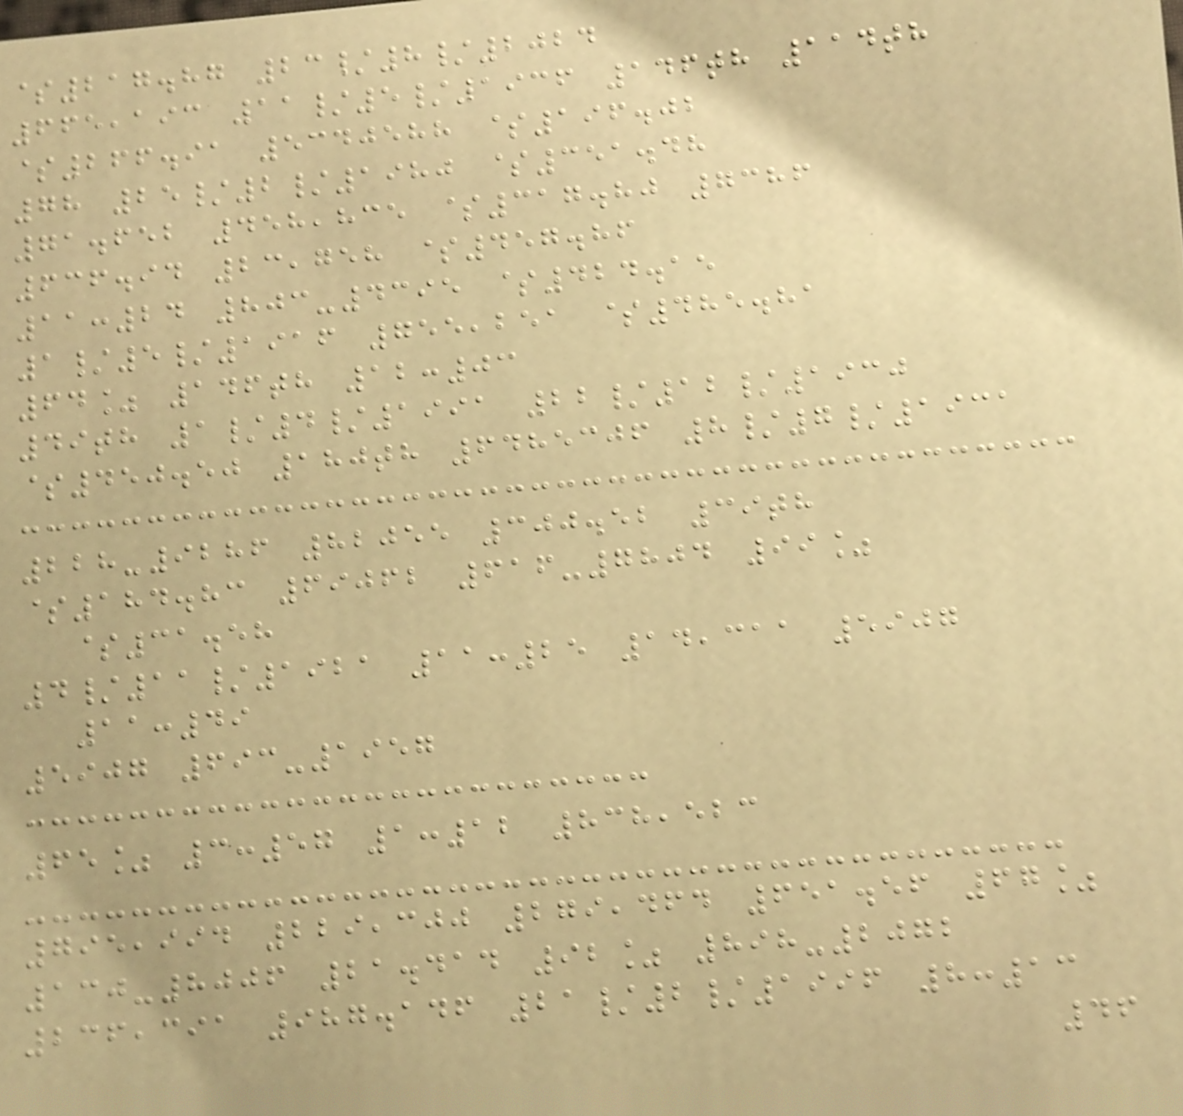$217.87 23/8/2024
665,193 11/5/1936 146th 114th
$266.91 5340588 $196.02
78 25/2/1980 $351.48
71.652 458,835 $317.80 7386
636.94 23,758 $457.86
11:24 803-4395 $424.15
1/5/1916 755,251 $485.81
64% 146th 12:03
49th 1/4/1991 22/12/1930
$450.50 180th 6485306 8/7/1931
228-9286 82055 300.52 39th
$184.83 69062 616-7804 99%
$31.58
4/11/1921 11:25 14,311 5907
11:49
5907 693-1957
65% 3:57 1:12 838,523
795,994 229,300 279,464 651.56 67%
130-8006 21.414 92% 898-2072
236,391 987.146 21/2/1996 8:13
46
